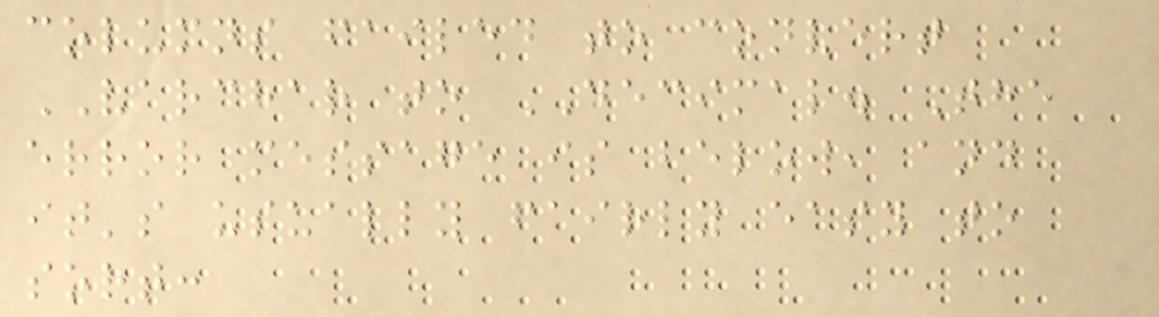columns failed to convert
VARCHAR to DECIMAL. The
error message is below, and
it's usually fairly easy to
sort:
